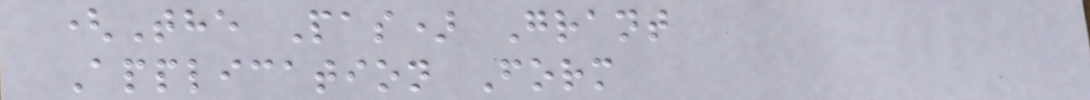(The Pas) Grant
Application Form
